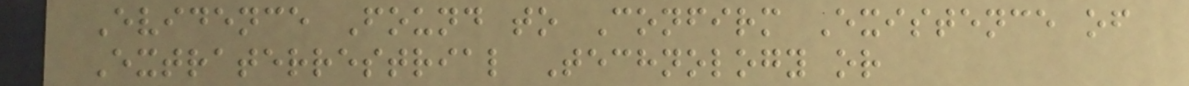Evidence Found to Confirm Existence of
Extraterrestrial Technology or
